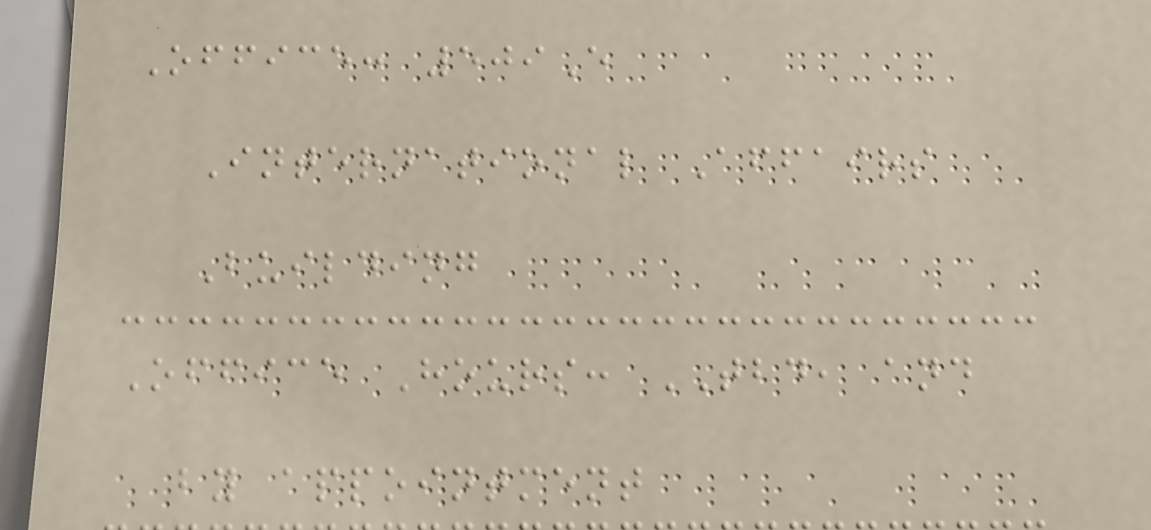Office: 509E
International Affairs
Building
Office Hours: TBD, and
by appointment
